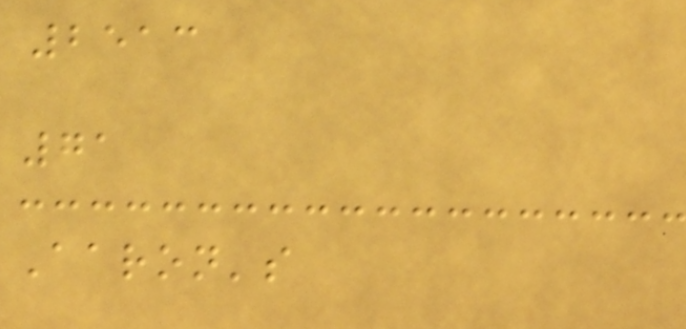2513
71
Aaron's
